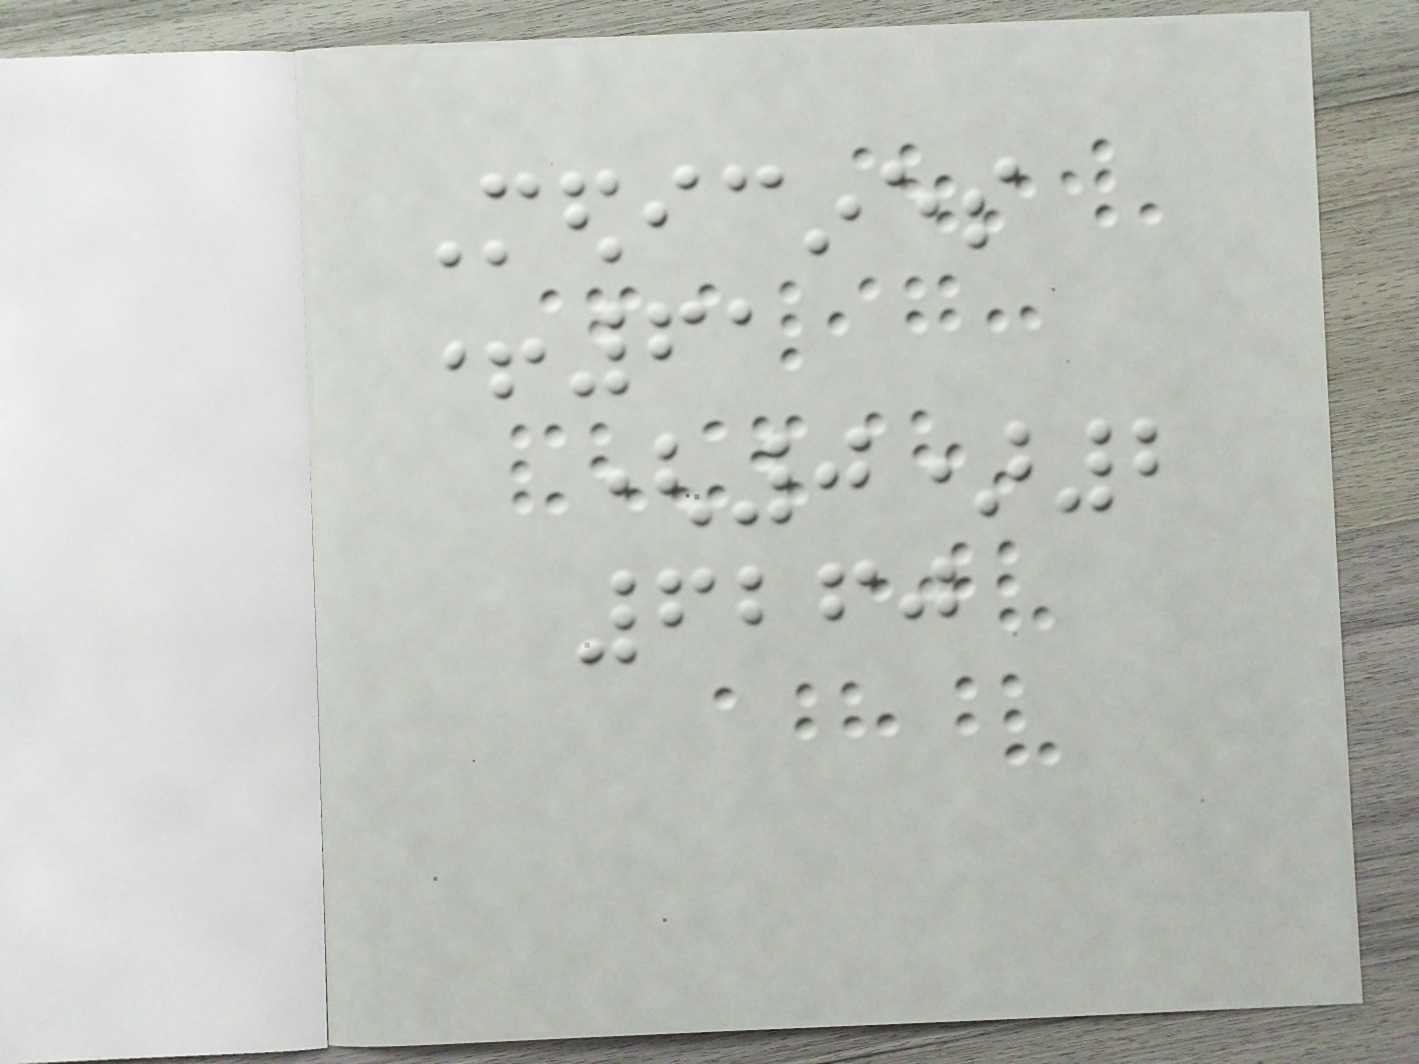Medicines
+61
(0)2
6260
